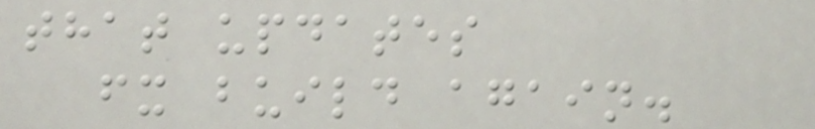that updates
fx build again.
